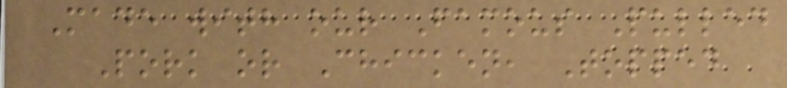Made with our Famous Pulled
Pork or Chicken, Topped
